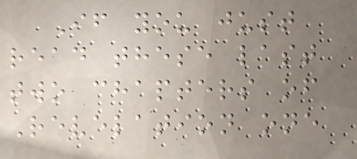If you just
read these last
two chapters of
Revelation one
